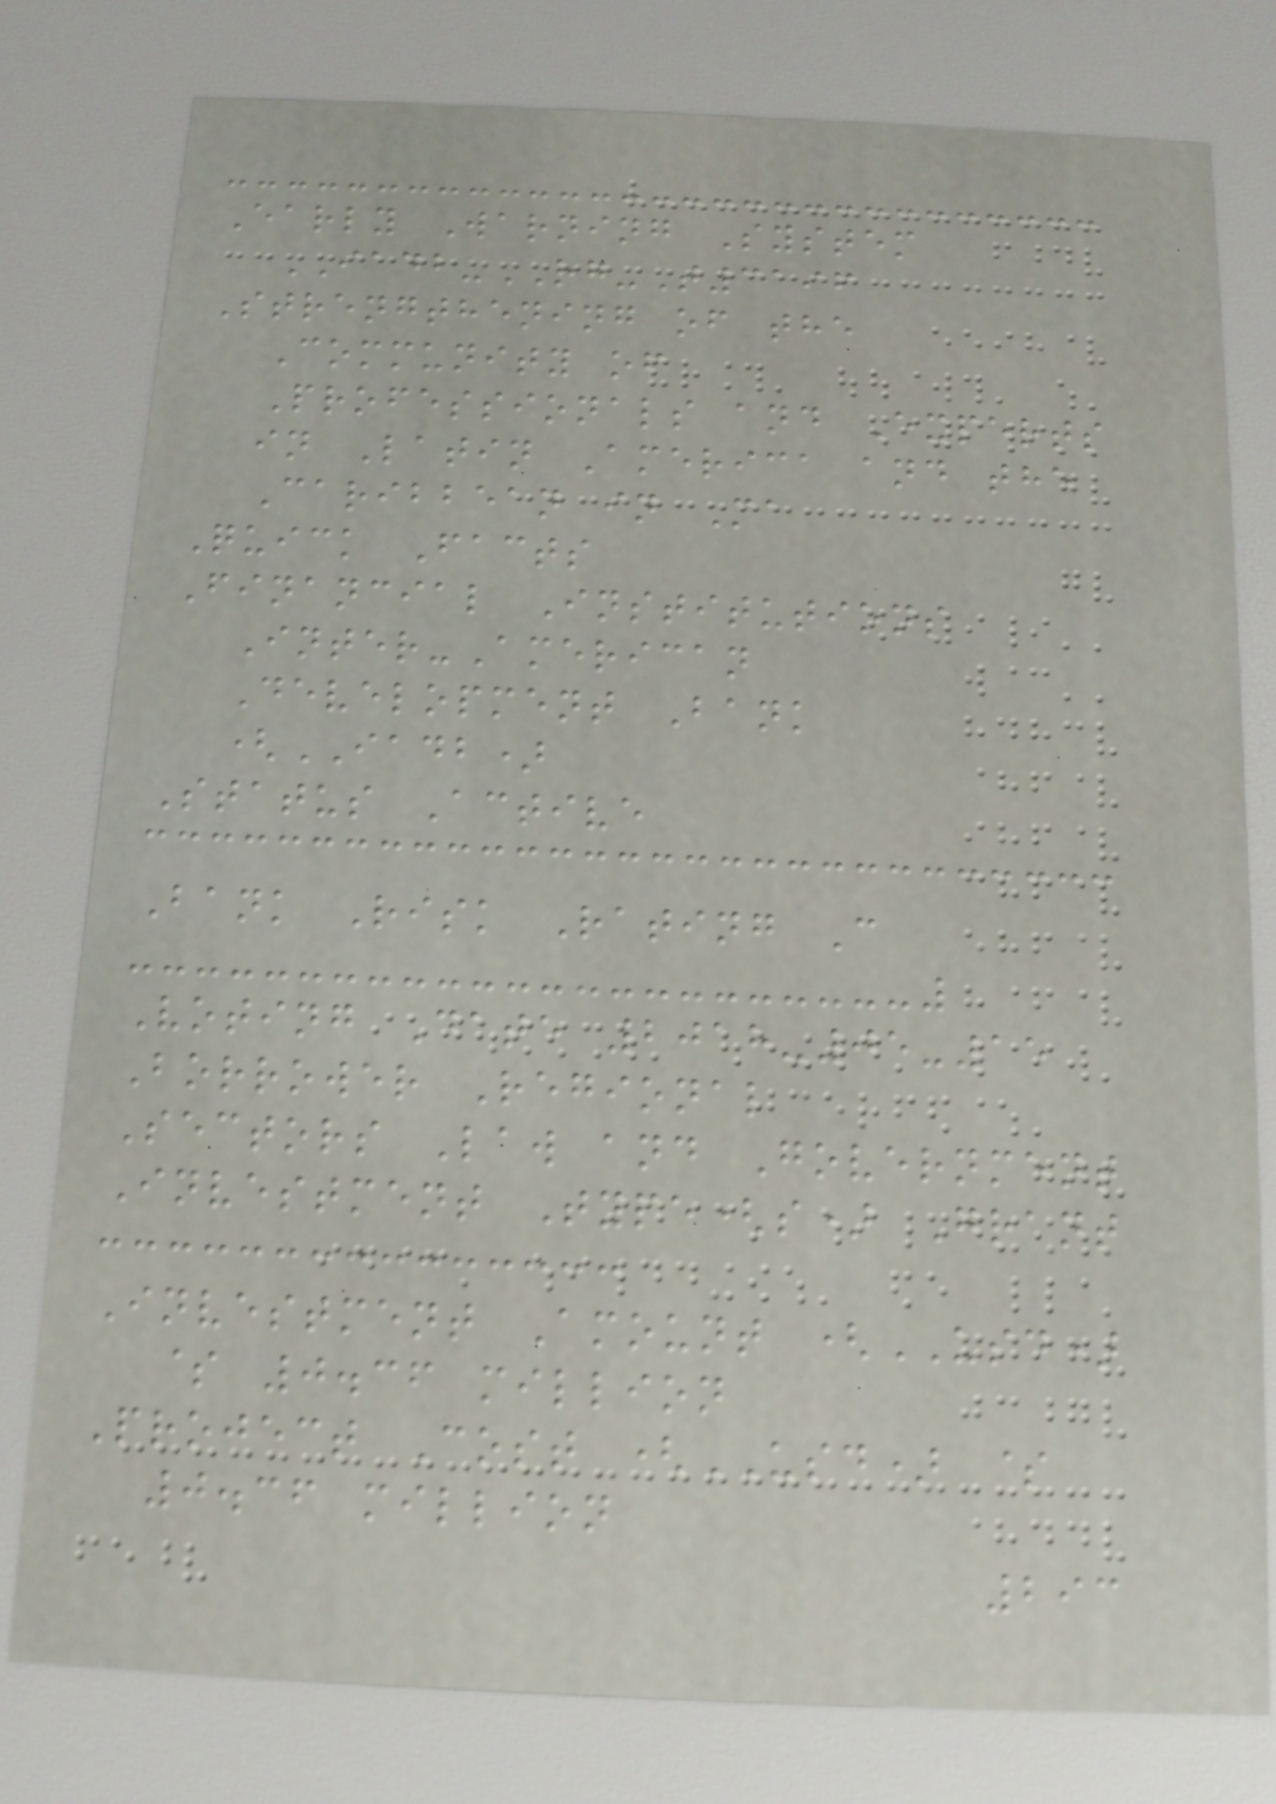Early Warning System
IADB-RG-T3196
Strengthening of the
Community of
Professionals and Experts
in Latin America and the
Caribbean in Ma
Quick Facts
Financial Institutions
Inter-American
Development Bank
(IADB)
Status Active
Bank Risk Rating C
Voting Date 2018-05-15
Borrower Regional
Sectors Law and Government
Investment Type(s) Grant
Investment Amount (USD)
$ 0.36 million
Project Cost (USD) $
0.36 million
293
